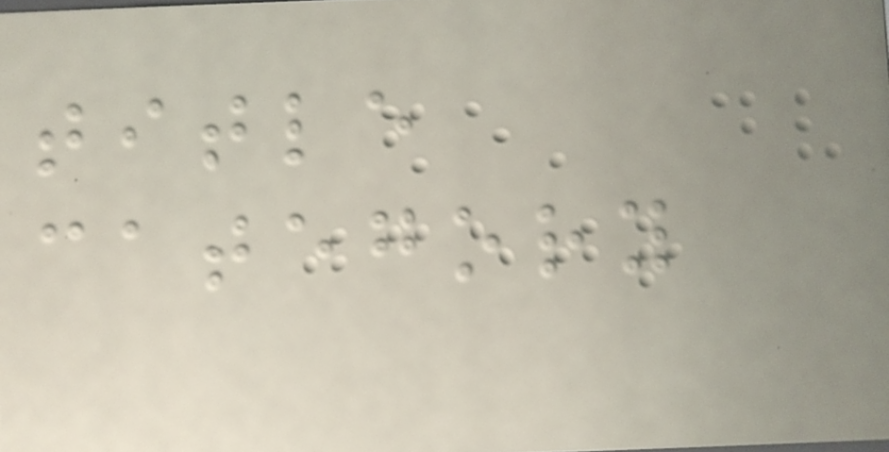title
category
